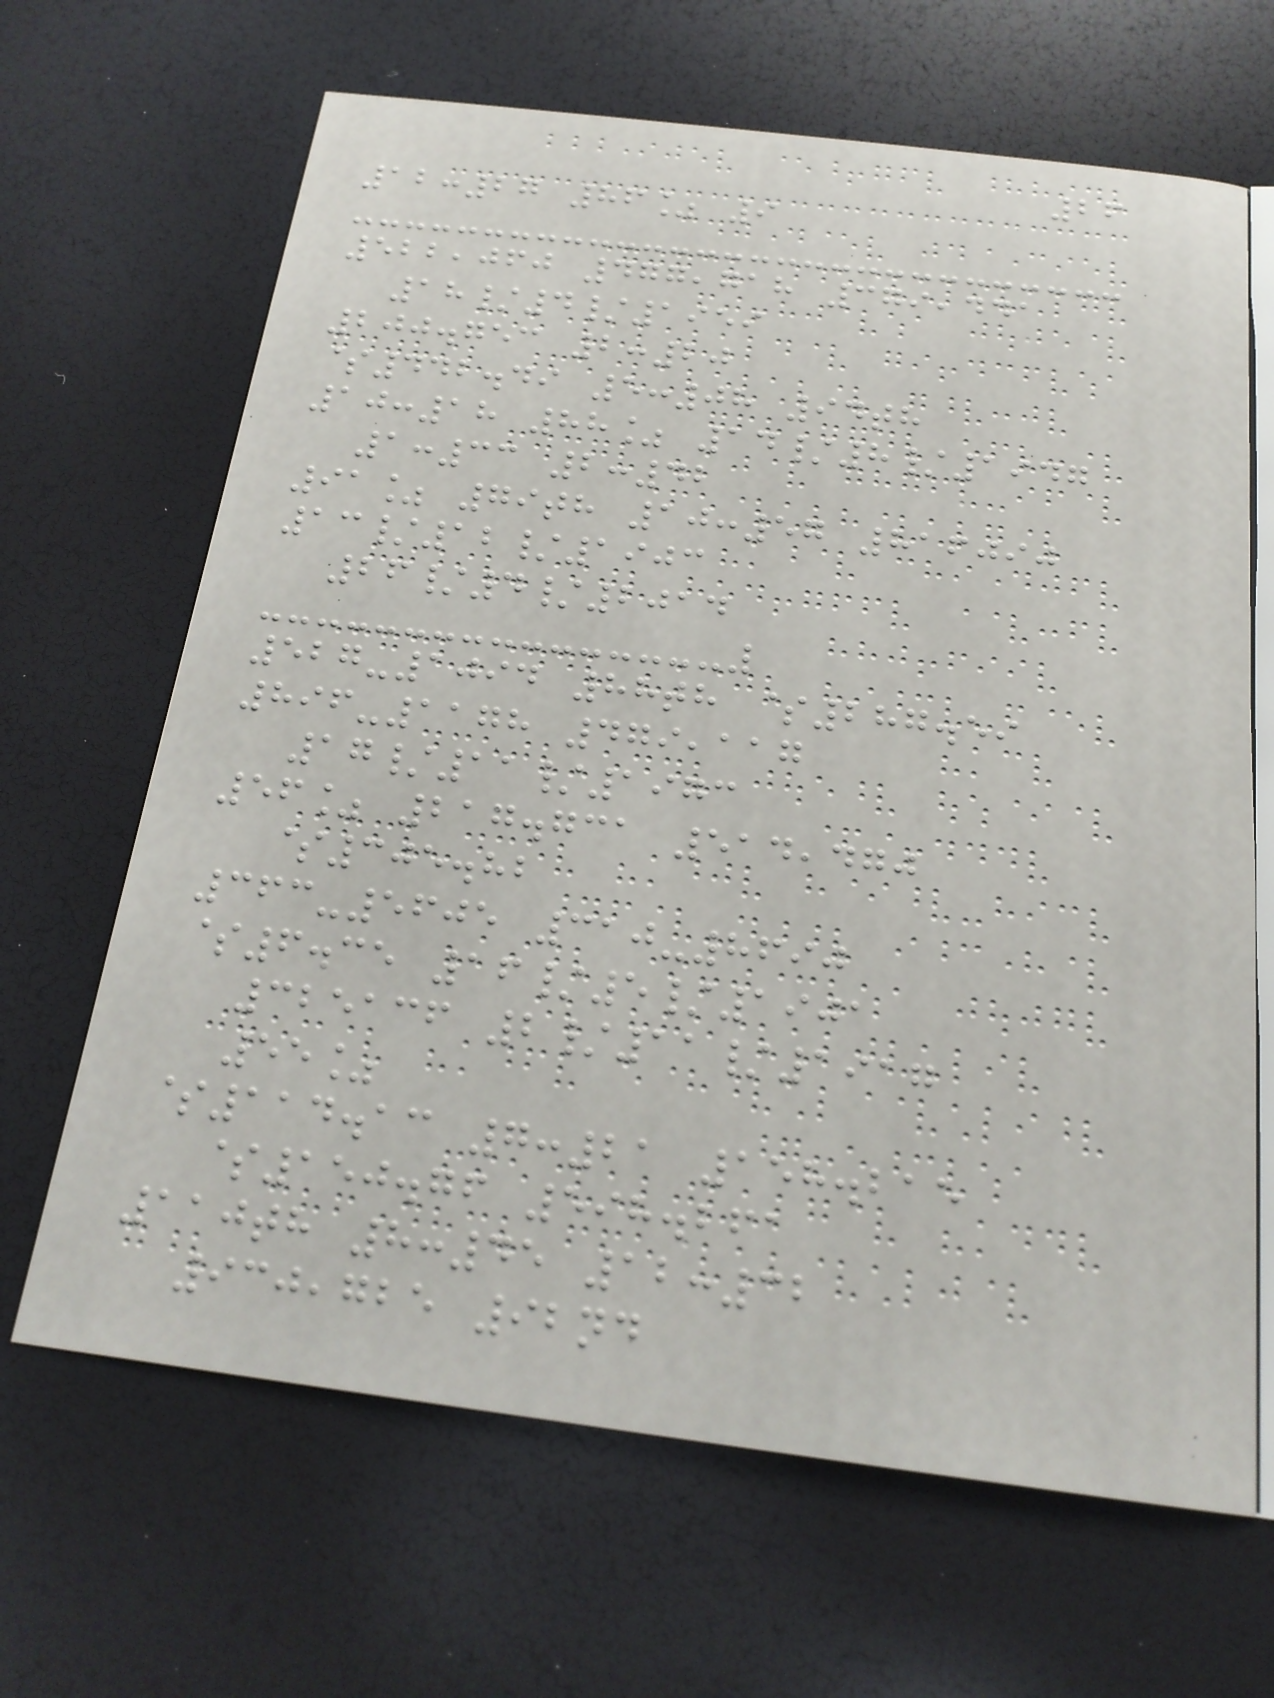26
12:27 86% 9
522,060 477,718 379,441
18/4/1959
200.753 2:20
$442.49 5:08 94th
10:18 88% 14/8/1947
1:33 2:42
91% 79th 10:57 816090
13/12/1903
26/4/2014
527-1094 88th $287.59
896-1178 479,117
17/11/1973
56% 217.731 514,470
$305.82
363-5605 310-8690
$6.35 16/5/1901
325136 2/11/1917
55%
$114.13 7:21 158.215
$150.76 598.261
110th 8:45 12:32
930,725 92nd
